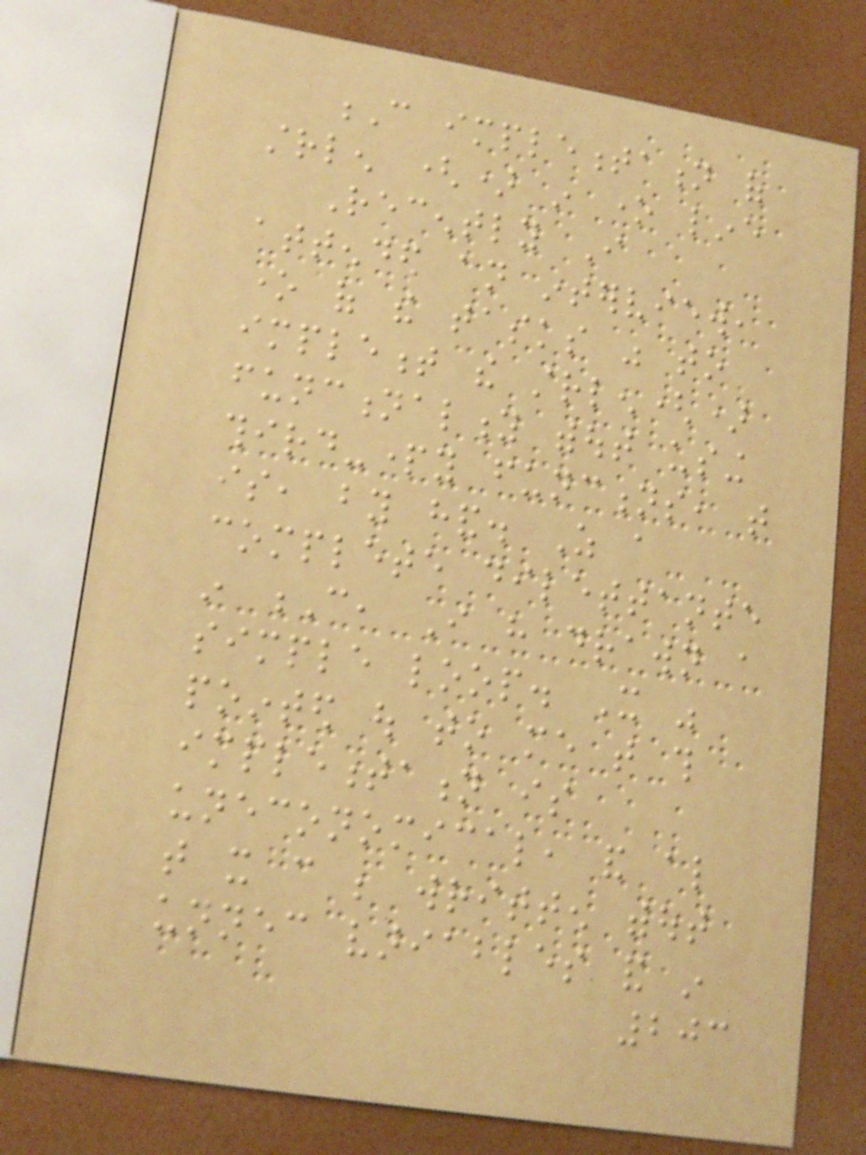C implementation of
strlen () in one line
Recently I
attended an interview,
one of the tasks was to
implement the strlen()
functionality without using
third-party functions, that
is, by hand. As a
complete dilettante
in C, I have drawn a
simple loop. It was
pointed out to me that this
implementation is
uneconomical, and also
that it can be written without
unnecessary variables and in
203
